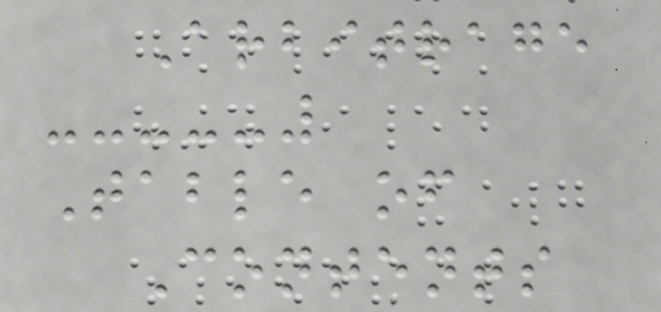Arbitrage
Table of
Contents
